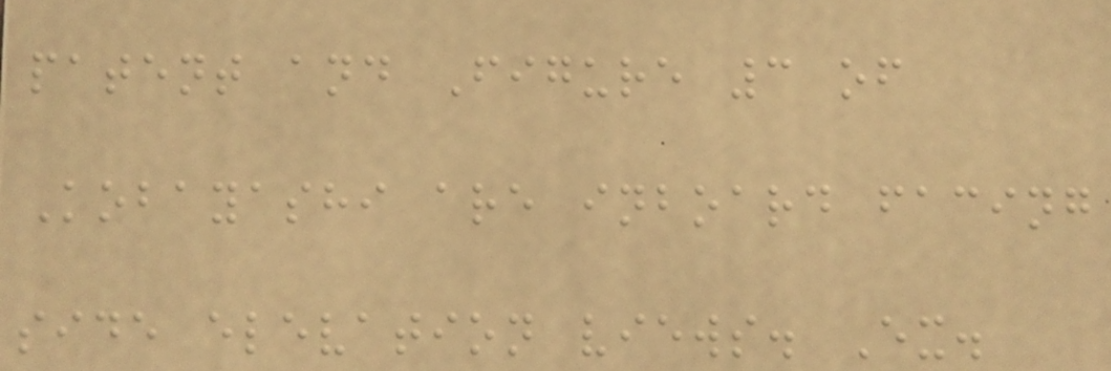patent and Figure 3 of
Kobayashi are inboard facing
side elevation views. Ex.
